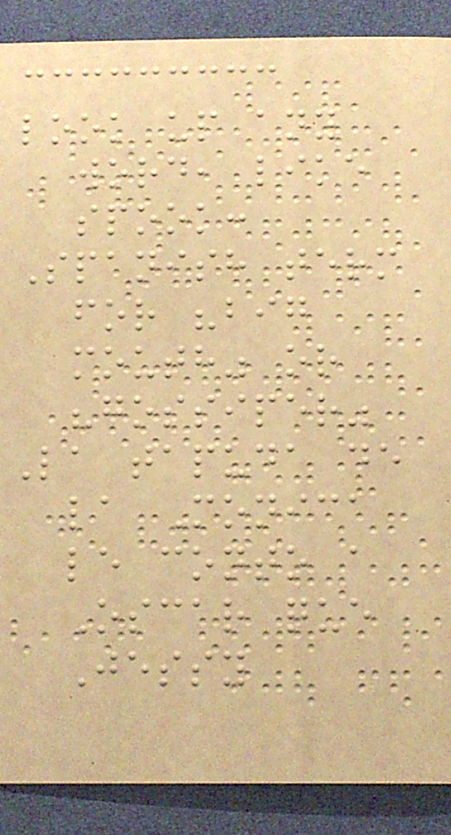look up any
word, like
spook:
Spanish term
for "big
mouth" or
"gossiper"
La tapuda de
la Monica
le conto a
Oscar que
Jessy
